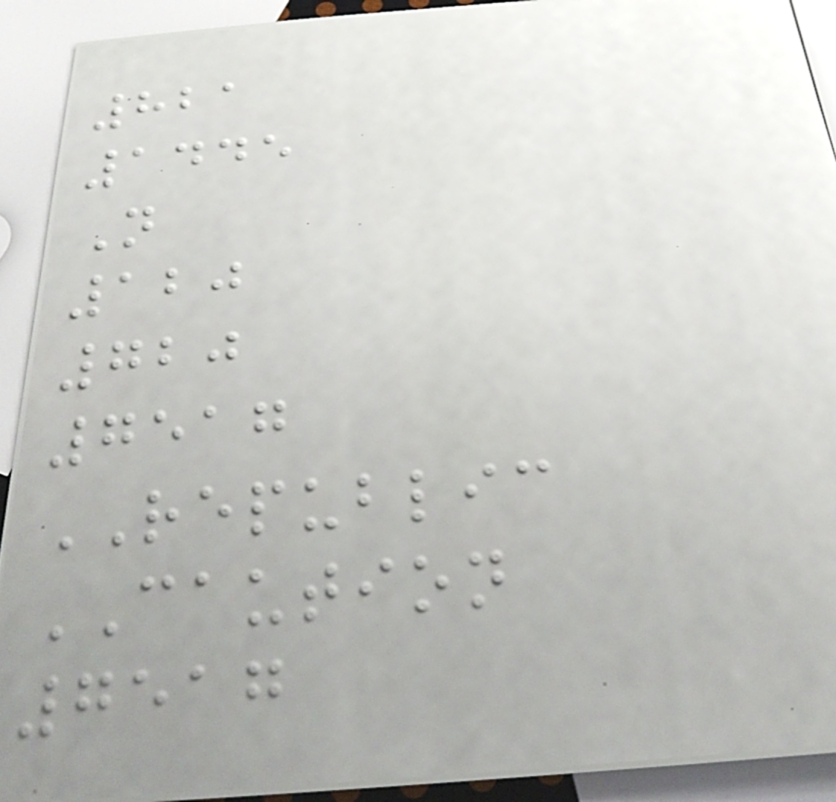821
1445
N
120
720
7517
REPUBLIC
CAUTION
7517
